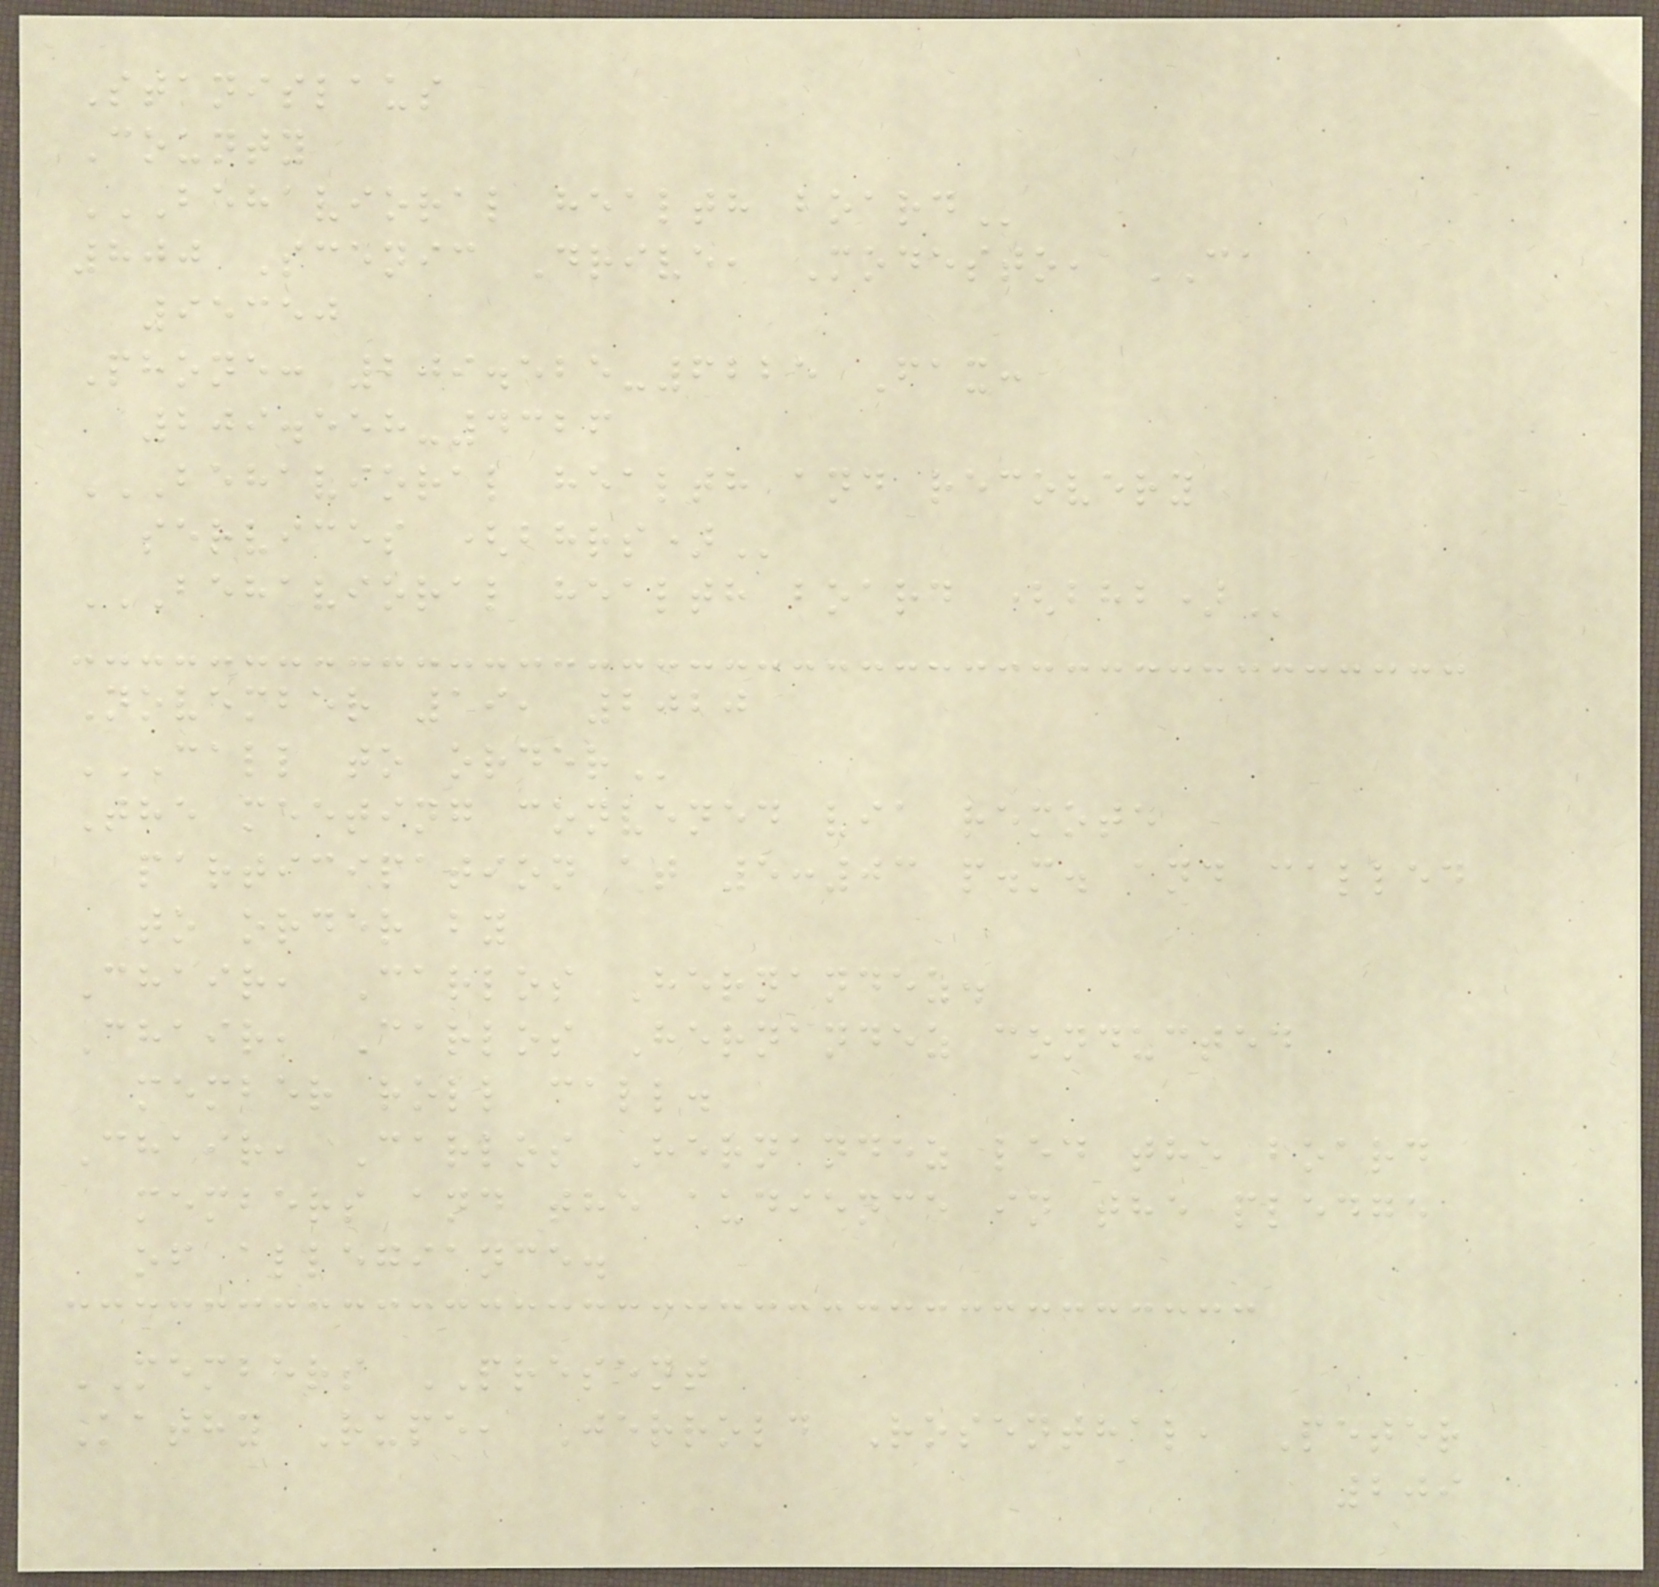Stanislaus
County
BEHAVIORAL HEALTH BOARD
800 Scenic Drive, Modesto, CA
95350
Phone: 209.525-6225 Fax:
209.558-4326
BEHAVIORAL HEALTH AND RECOVERY
SERVICES (BHRS)
BEHAVIORAL HEALTH BOARD (BHB)
November 19, 2020
CALL TO ORDER
The meeting convened via remote
participation at 5:03 p.m. and called
to order by
Chair, Carlos Hernandez.
Chair, Carlos Hernandez conducted
member roll call.
Chair, Carlos Hernandez led the board
members and the audience in the pledge
of allegiance.
MEMBERS PRESENT
Kathy Rupe, Jerrold Rosenthal, Peter
209
